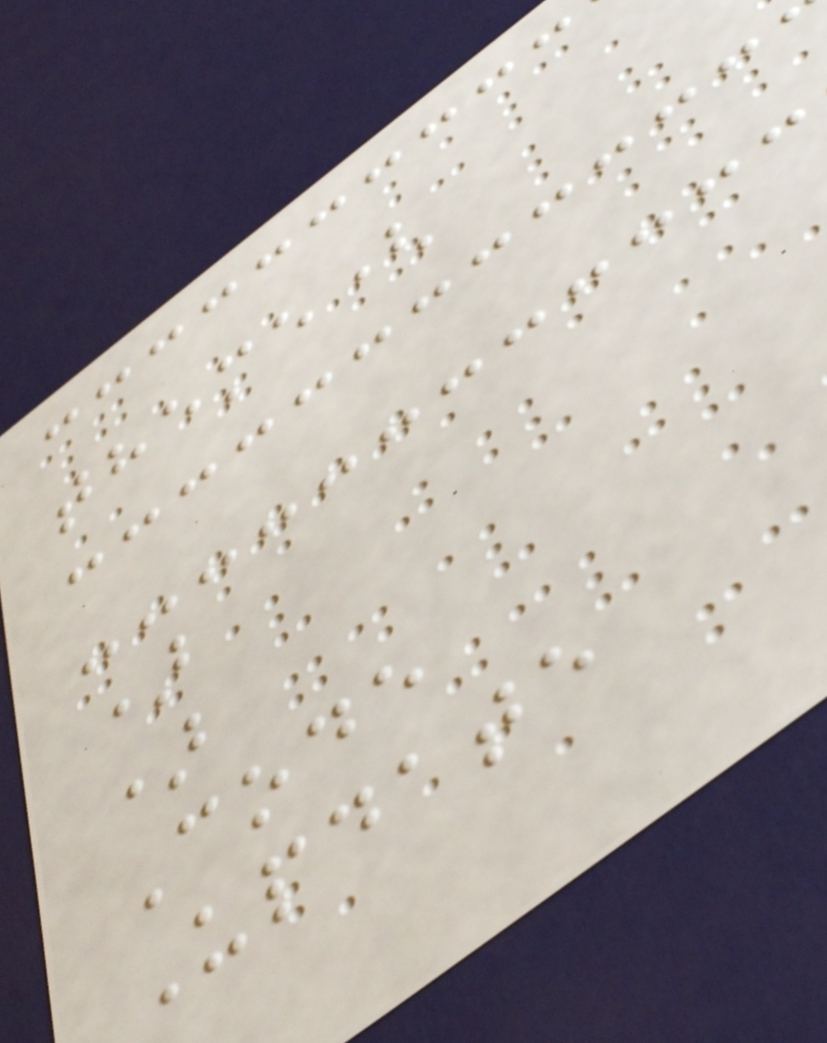theme(
)
)
Code
Update
